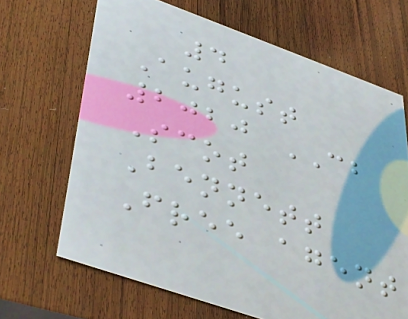4
August
2020 CB
Scot
Bennett
Free agent
